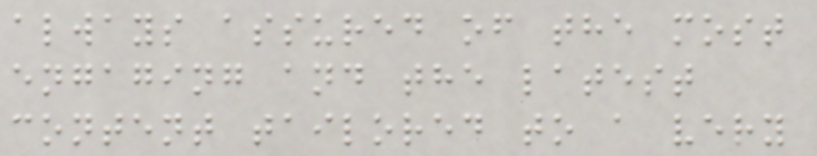always assured of the most
engaging and the latest
content tailored to a very
